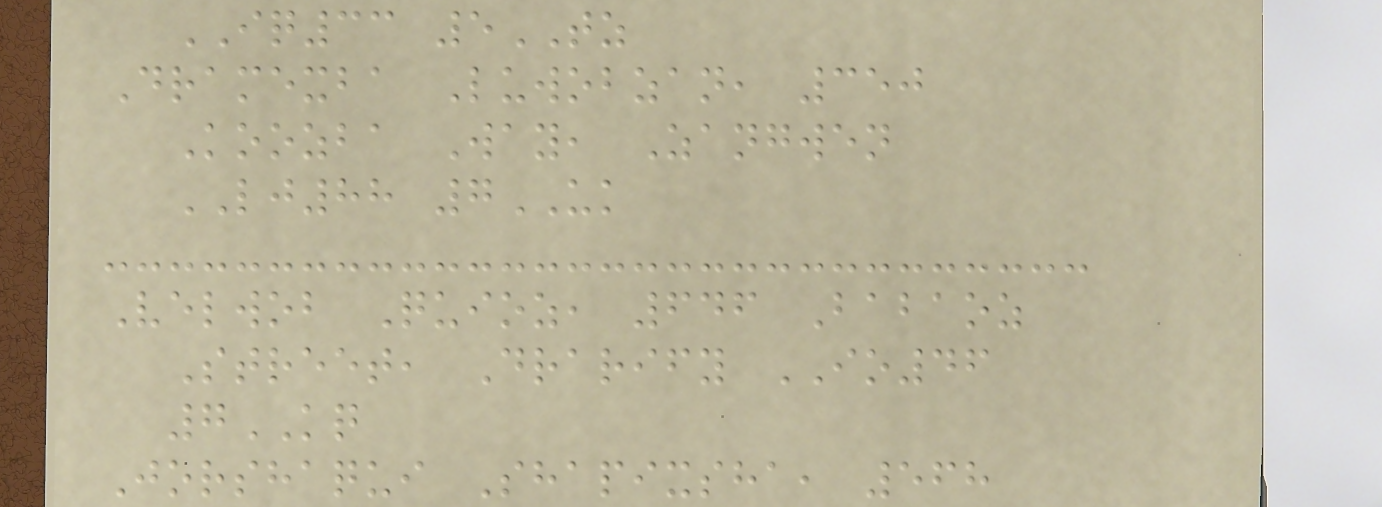IQ33 5TZ
Dramexba Luwobzan, 350
Koozba Way, Zangwen
LJ88 7UK
Velwob Quioz, 646 Babaoz
Street, Drarify IO46
7KQ
Jorshaqui Shapixsha, 568
